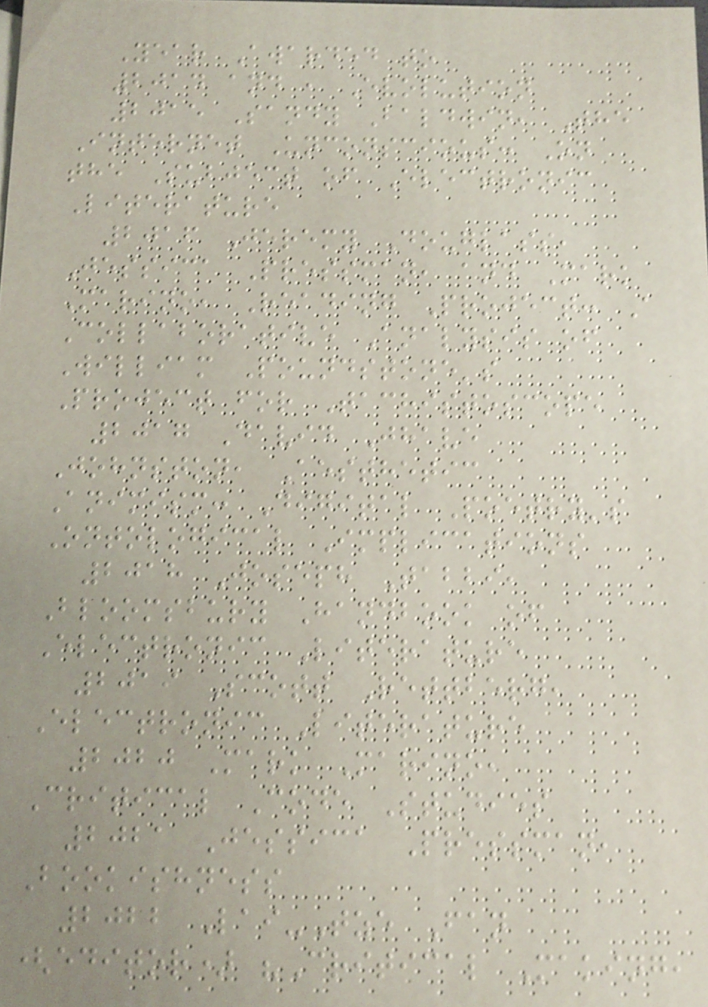Year Awarded to
2014 and , Evolution
2015 Sandy Baldwin, The
Internet Unconscious: On
the Subject of Electronic
Literature
2016 Jeremy Douglass,
Jessica Pressman, and Mark
Marino, Reading Project: A
Collaborative Analysis of
William Poundstone's
Project for Tachistoscope
2017 David Jhave
Johnston, Aesthetic
Animism: Digital Poetry's
Ontological Implications
2018 Joseph Tabbi,
Bloomsbury Handbook of
Electronic Literature
2019 Scott Rettberg,
Electronic Literature
2020 Mark Marino,
Critical Code Studies
2021 Jessica Pressman,
Bookishness
2022 Lai-Tze Fan
(editor) "Critical Making,
